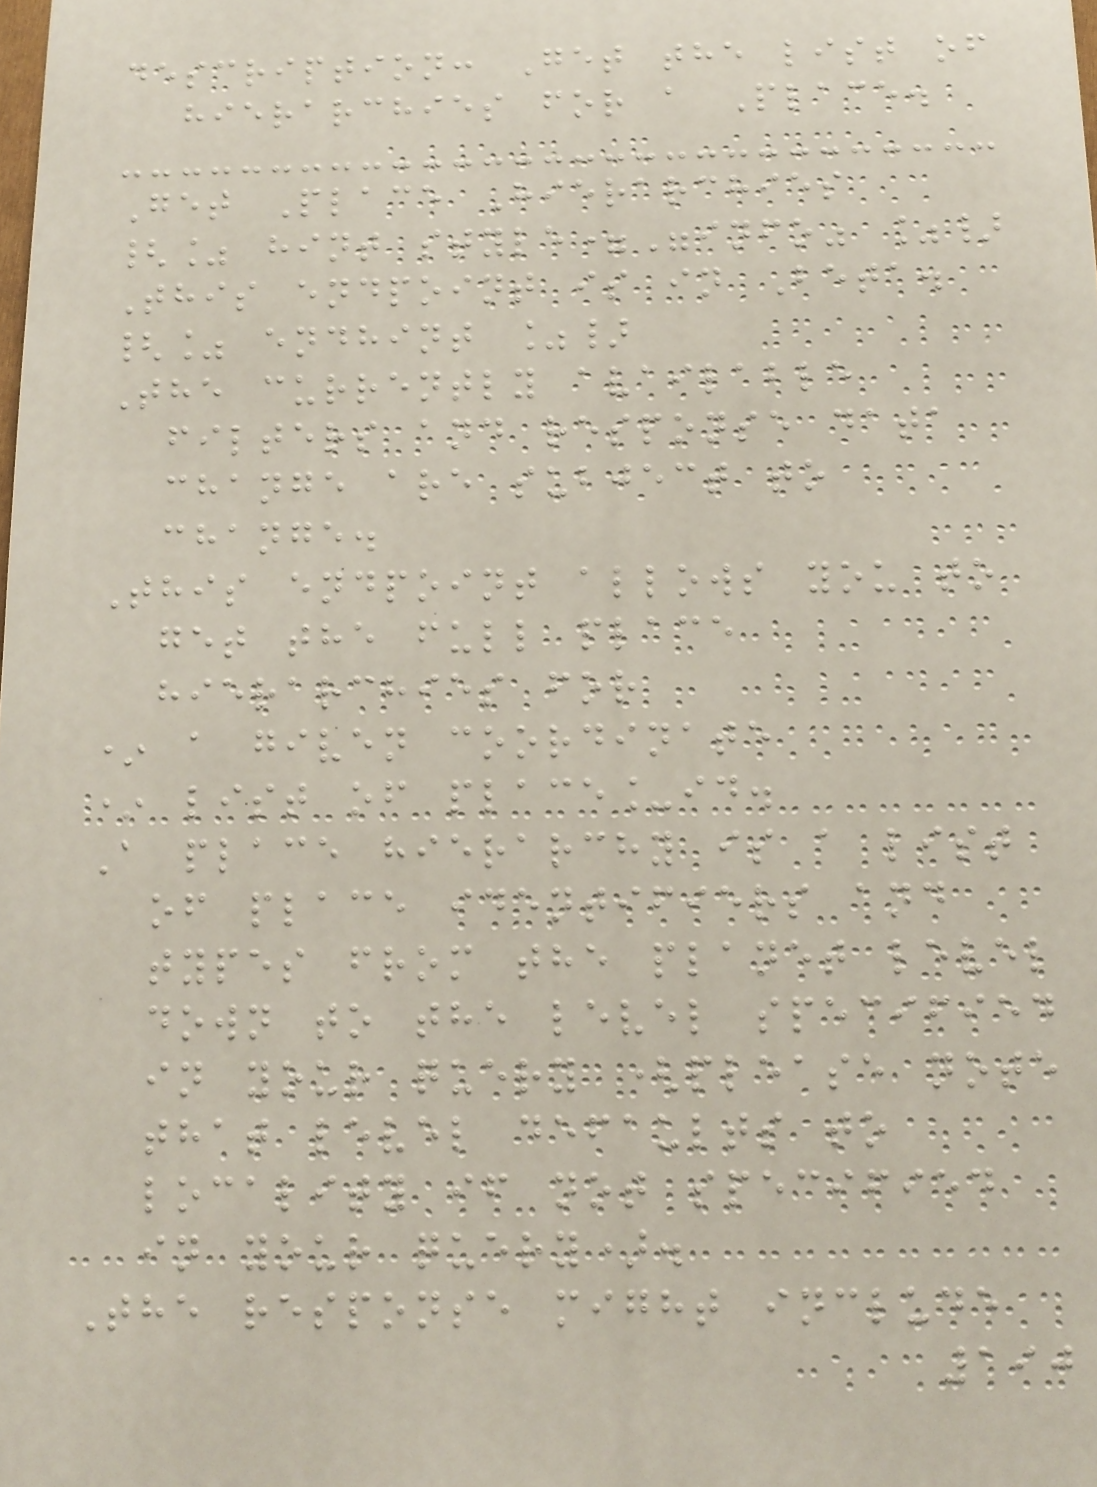description: Get the list of
hierarchies for a Place.
Get Place Hierarchies
{% hint style="info" %}
This endpoint is in Beta.
{% endhint %}
The currently available
filters and response data
change are subject to
change.
This endpoint allows you to
get the full place
hierarchies for
* a given coordinate
* list of place_id.
A place hierarchy is a list
of place identifiers and
types from the planet level
down to the level specified
in your query (please note
that level defaults to
locality if not specified
in your query).
The response might include
190
